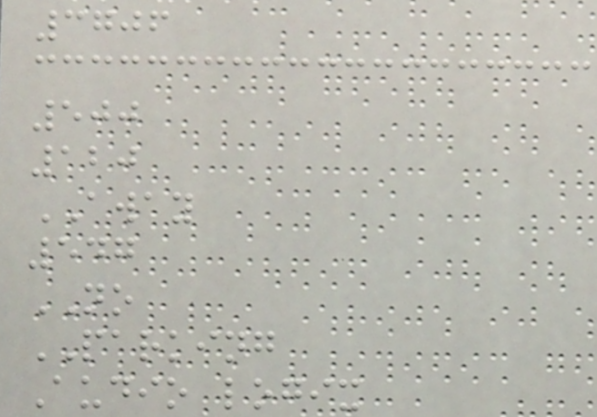3706
500
120
AWAY
547
NO
PARKING
Audio logix
